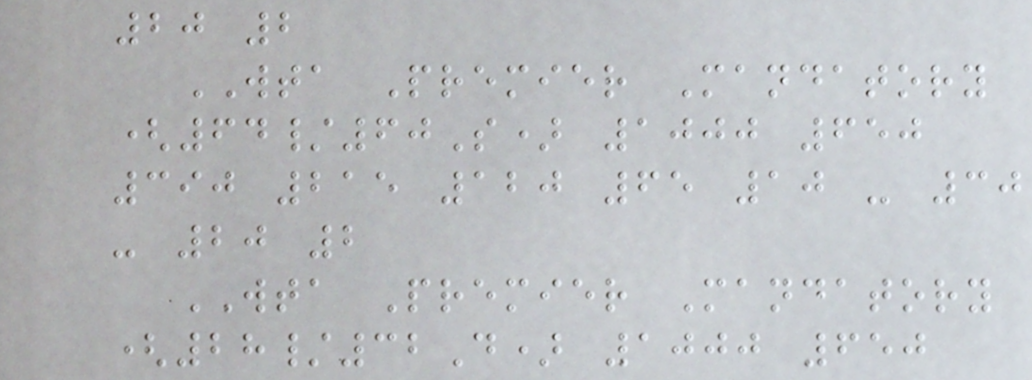20 2
WTA Premier Mandatory
(64/60S) 1000 650
390 215 120 65 10 - 30
- 20 2
WTA Premier Mandatory
(28/32D) 1000 650
